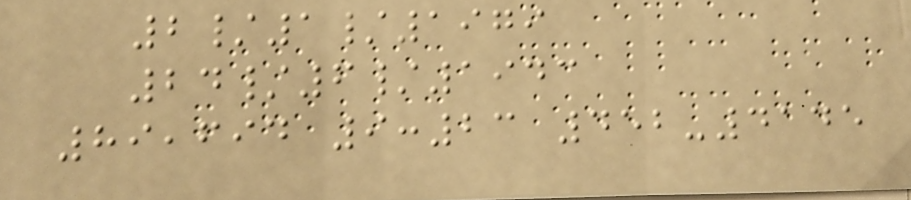2/1/1979
24/6/1943
89,694 9:23 452-4145
